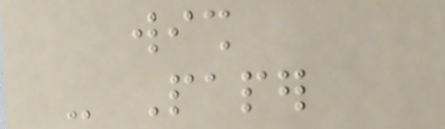wish
- Paper
